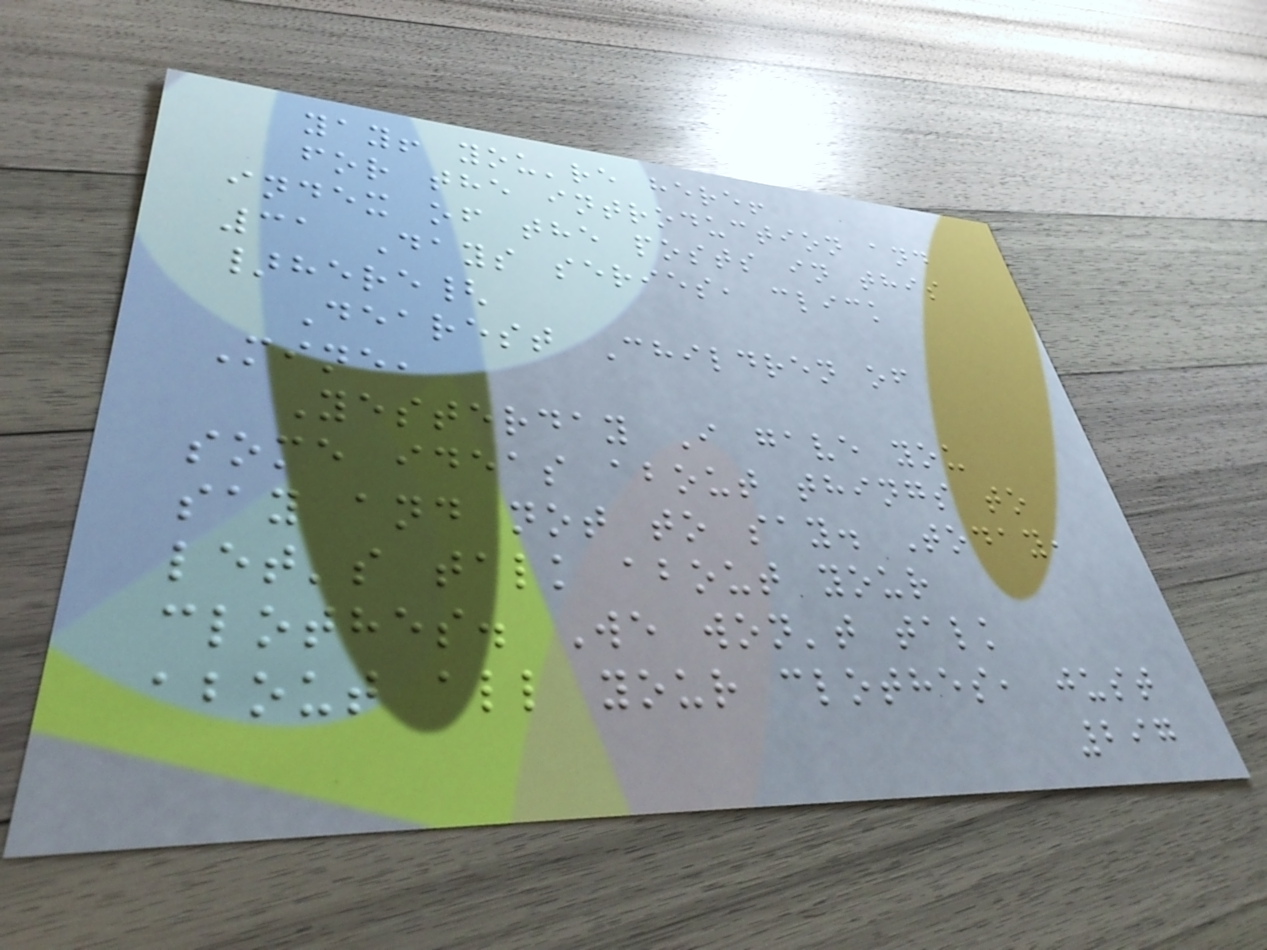yay! you're here!
for the introduction and
index of the posts in this
31 Days series, click
}here{
Dearest Children of
Mine,
Yesterday I gave you
some ideas about things to
say and not to say. Today,
let's talk about your
clothes. We won't talk
about all your clothes, just
297
